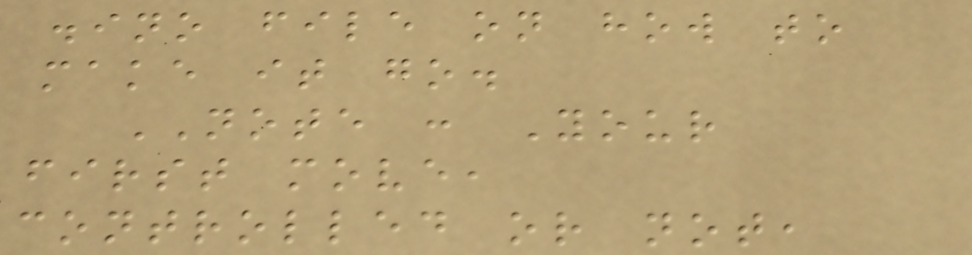.ino file on how to
make it go.
NOTE : Your
first move,
controlled or not,
